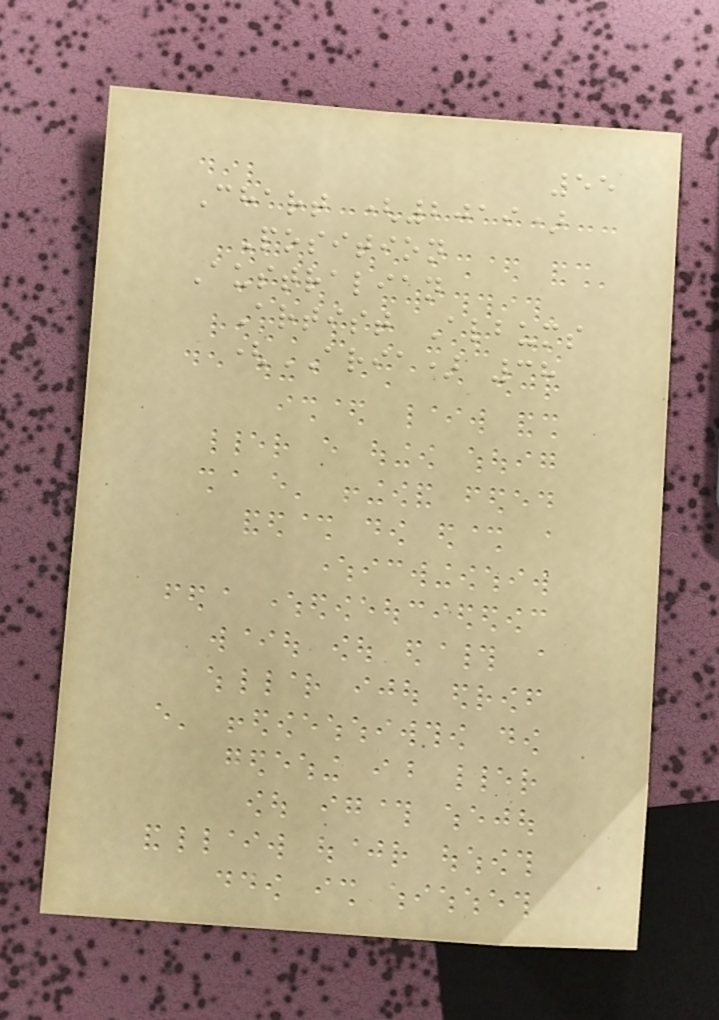55
Chart (2019)
Position
Australian
Artist Albums
(ARIA) 38
